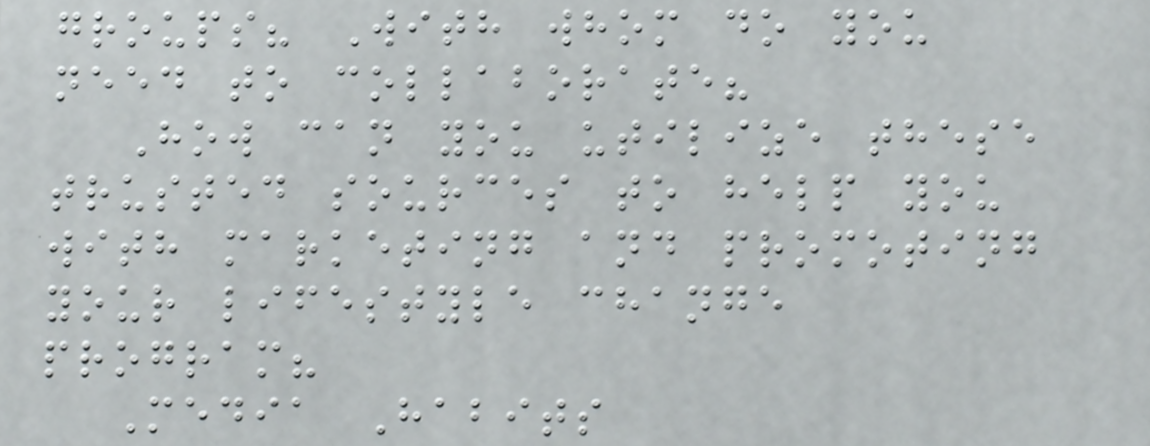groups? With whom do you
need to collaborate?
How can you utilize these
trusted sources to help you
with marketing and promoting
your lifestyle change
program?
Media Habits
